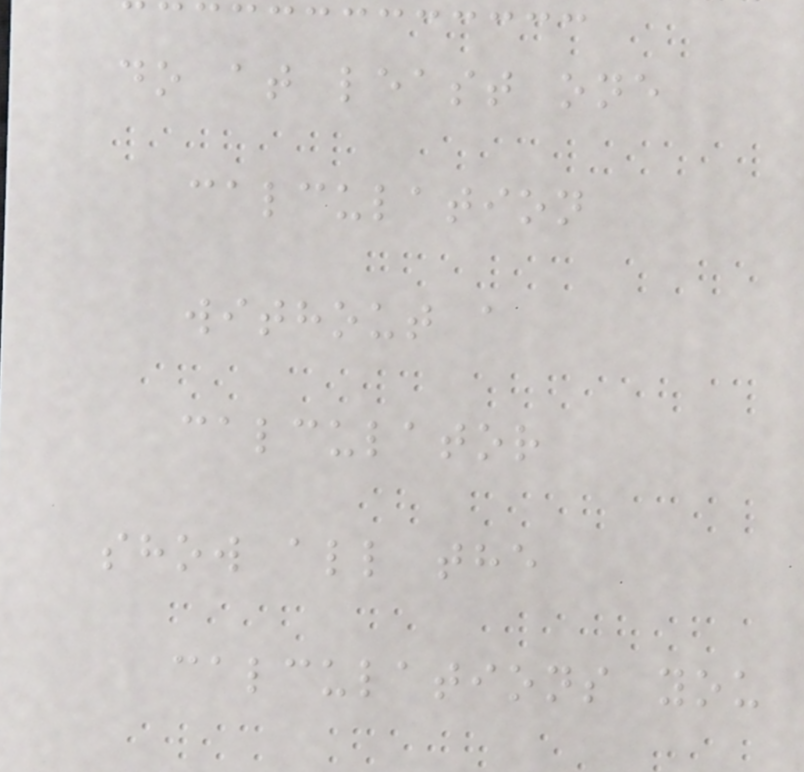do at least one
calculation
without a
calculator
show all the
calculations you
